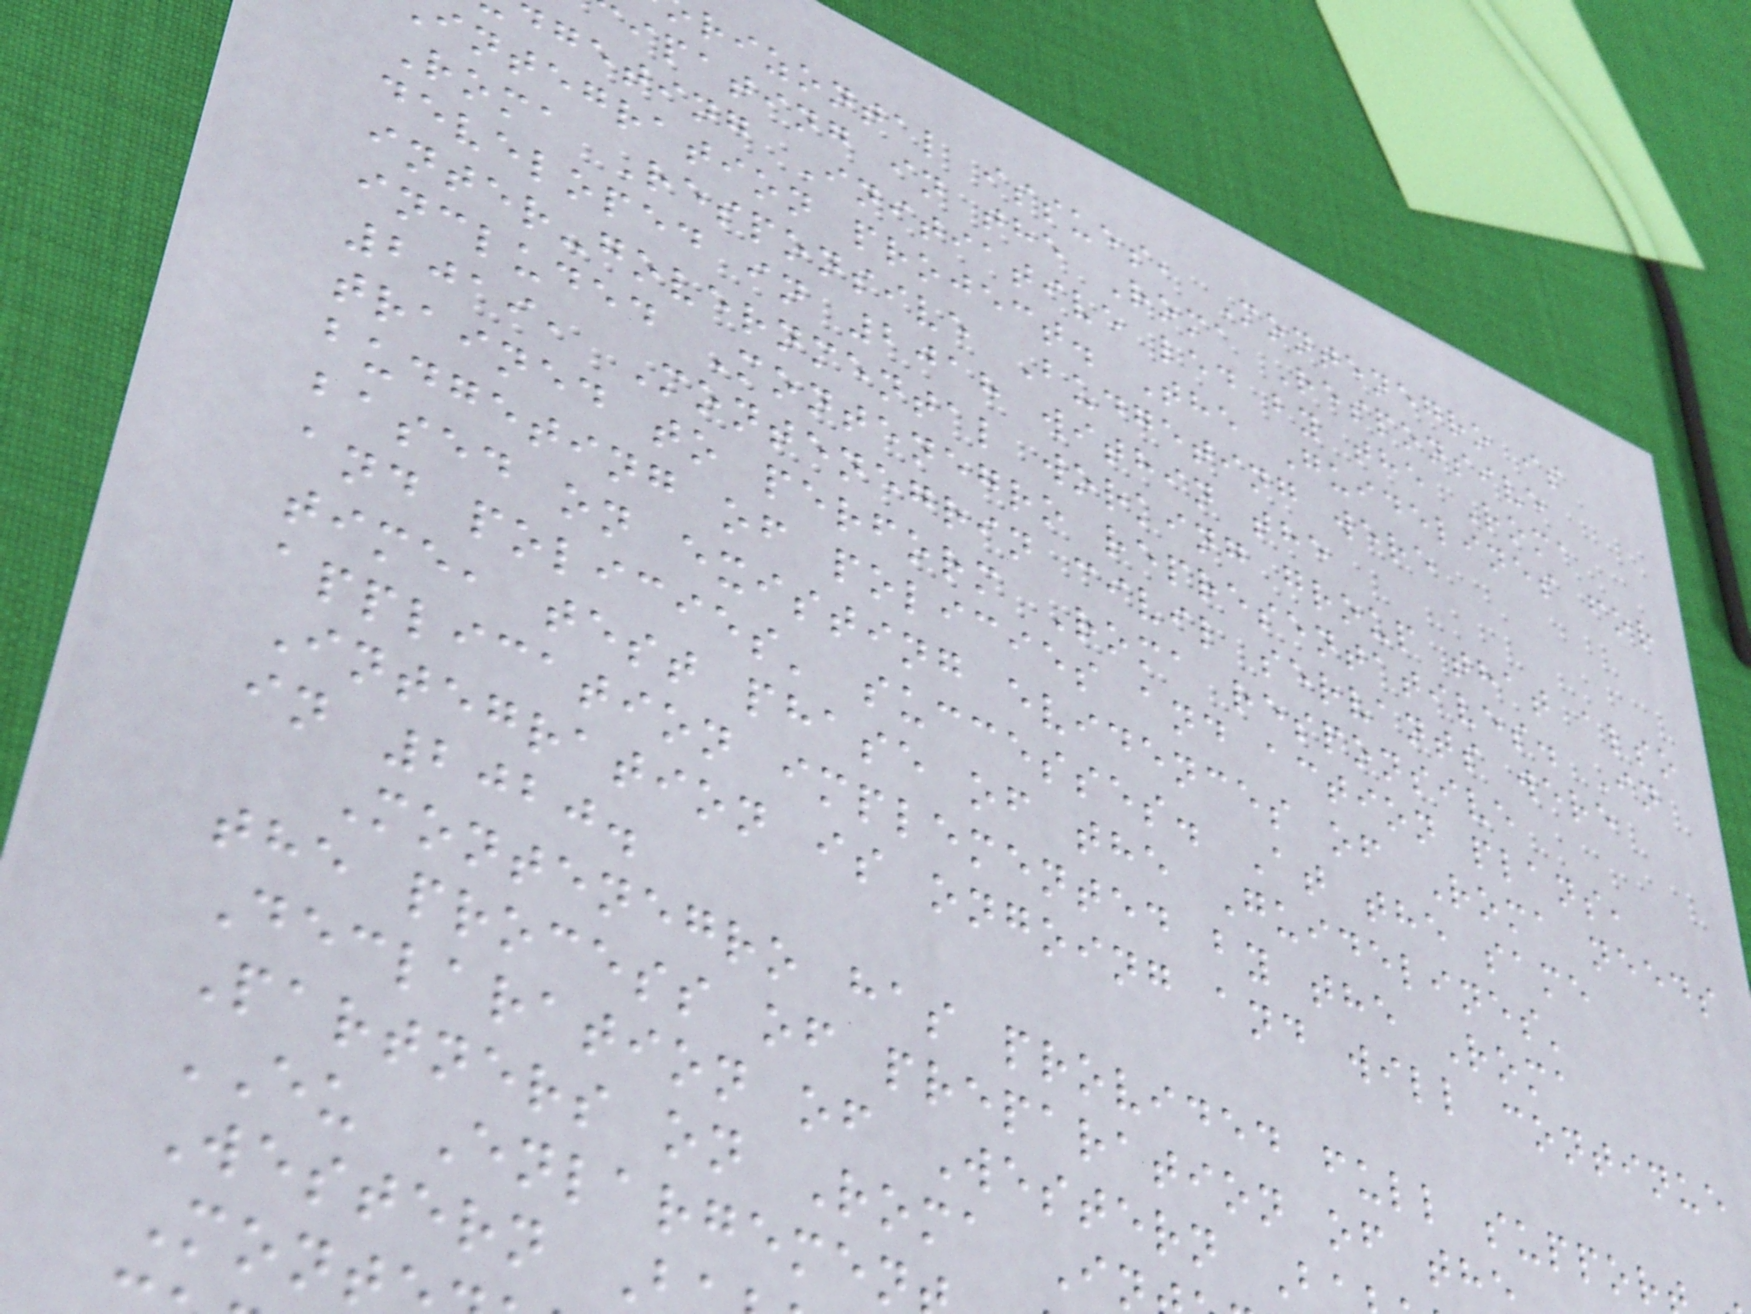rizontal issues, Montenegro is
ipating in the Roma Responsive
geting Initiative led by the Roma
integration project. The Guidelines for
Roma Responsive Budgeting were
developed in 2018 within the
inter-governmental working group that also
included Montenegro representatives. In
2019, Montenegrin civil servants were
trained to perform Roma responsive
budgeting of policies and action plans,
based on existing evidences of Roma needs
and policies' successes. At the same
time, test phase of the Guidelines'
application implemented by the Roma
Integration is ongoing and will continue
in 2020.
Montenegro has provided full suppor
the process of preparation of th
Declaration of Western B
Partners on Roma I
EU Enlargemen
